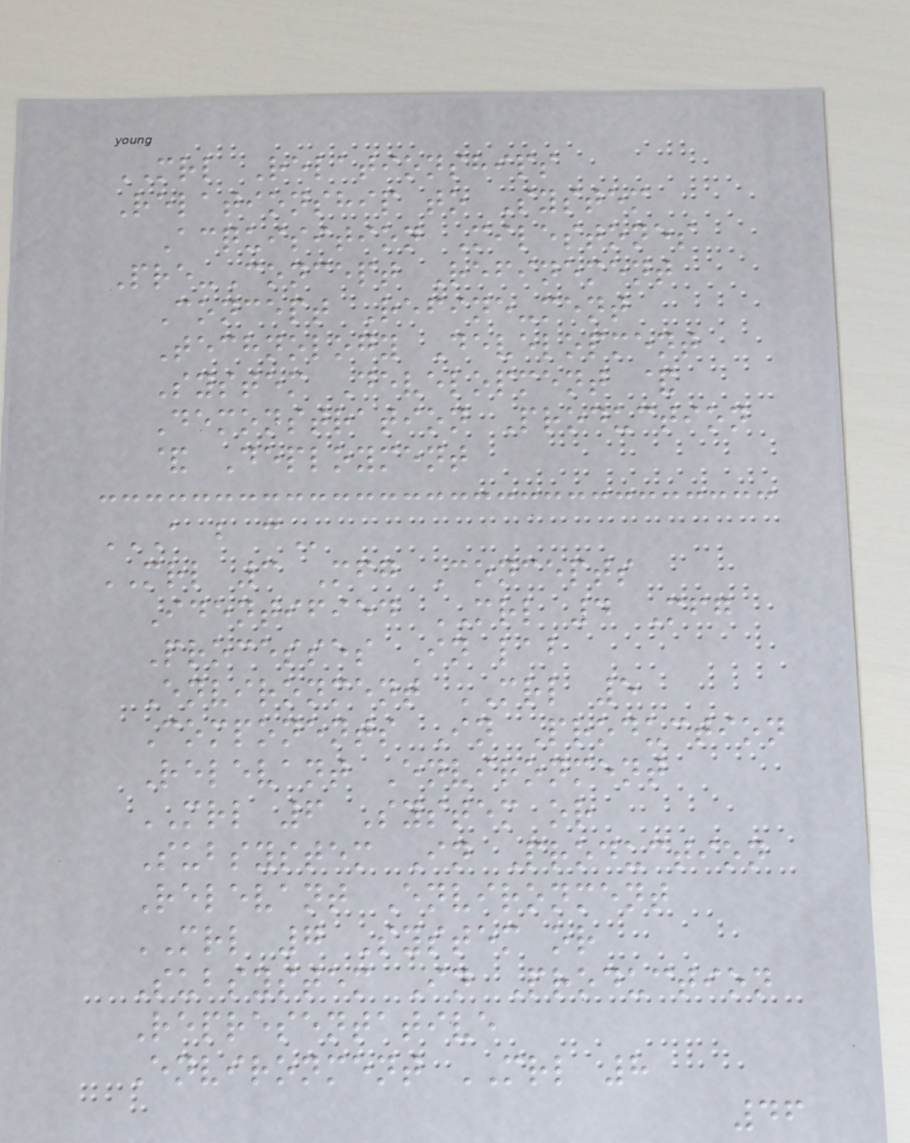MRL Relationships
Relationship to System
Acquisition Milestones
Pre-Concept Refinement
Concept Refine-ment
Technology Development
System Development &
Demonstration Production
& Deployment
A B C
MRL 3 Mfg Concepts
Identified MRL 4 Mfg
Processes In lab
Environment MRL 5
Components In Production
Relevant Environment
MRL 6 System or
Subsystem In Production
Relevant Environment
MRL 7 System or
Subsystem In Production
Representative
Environment MRL 8
46
